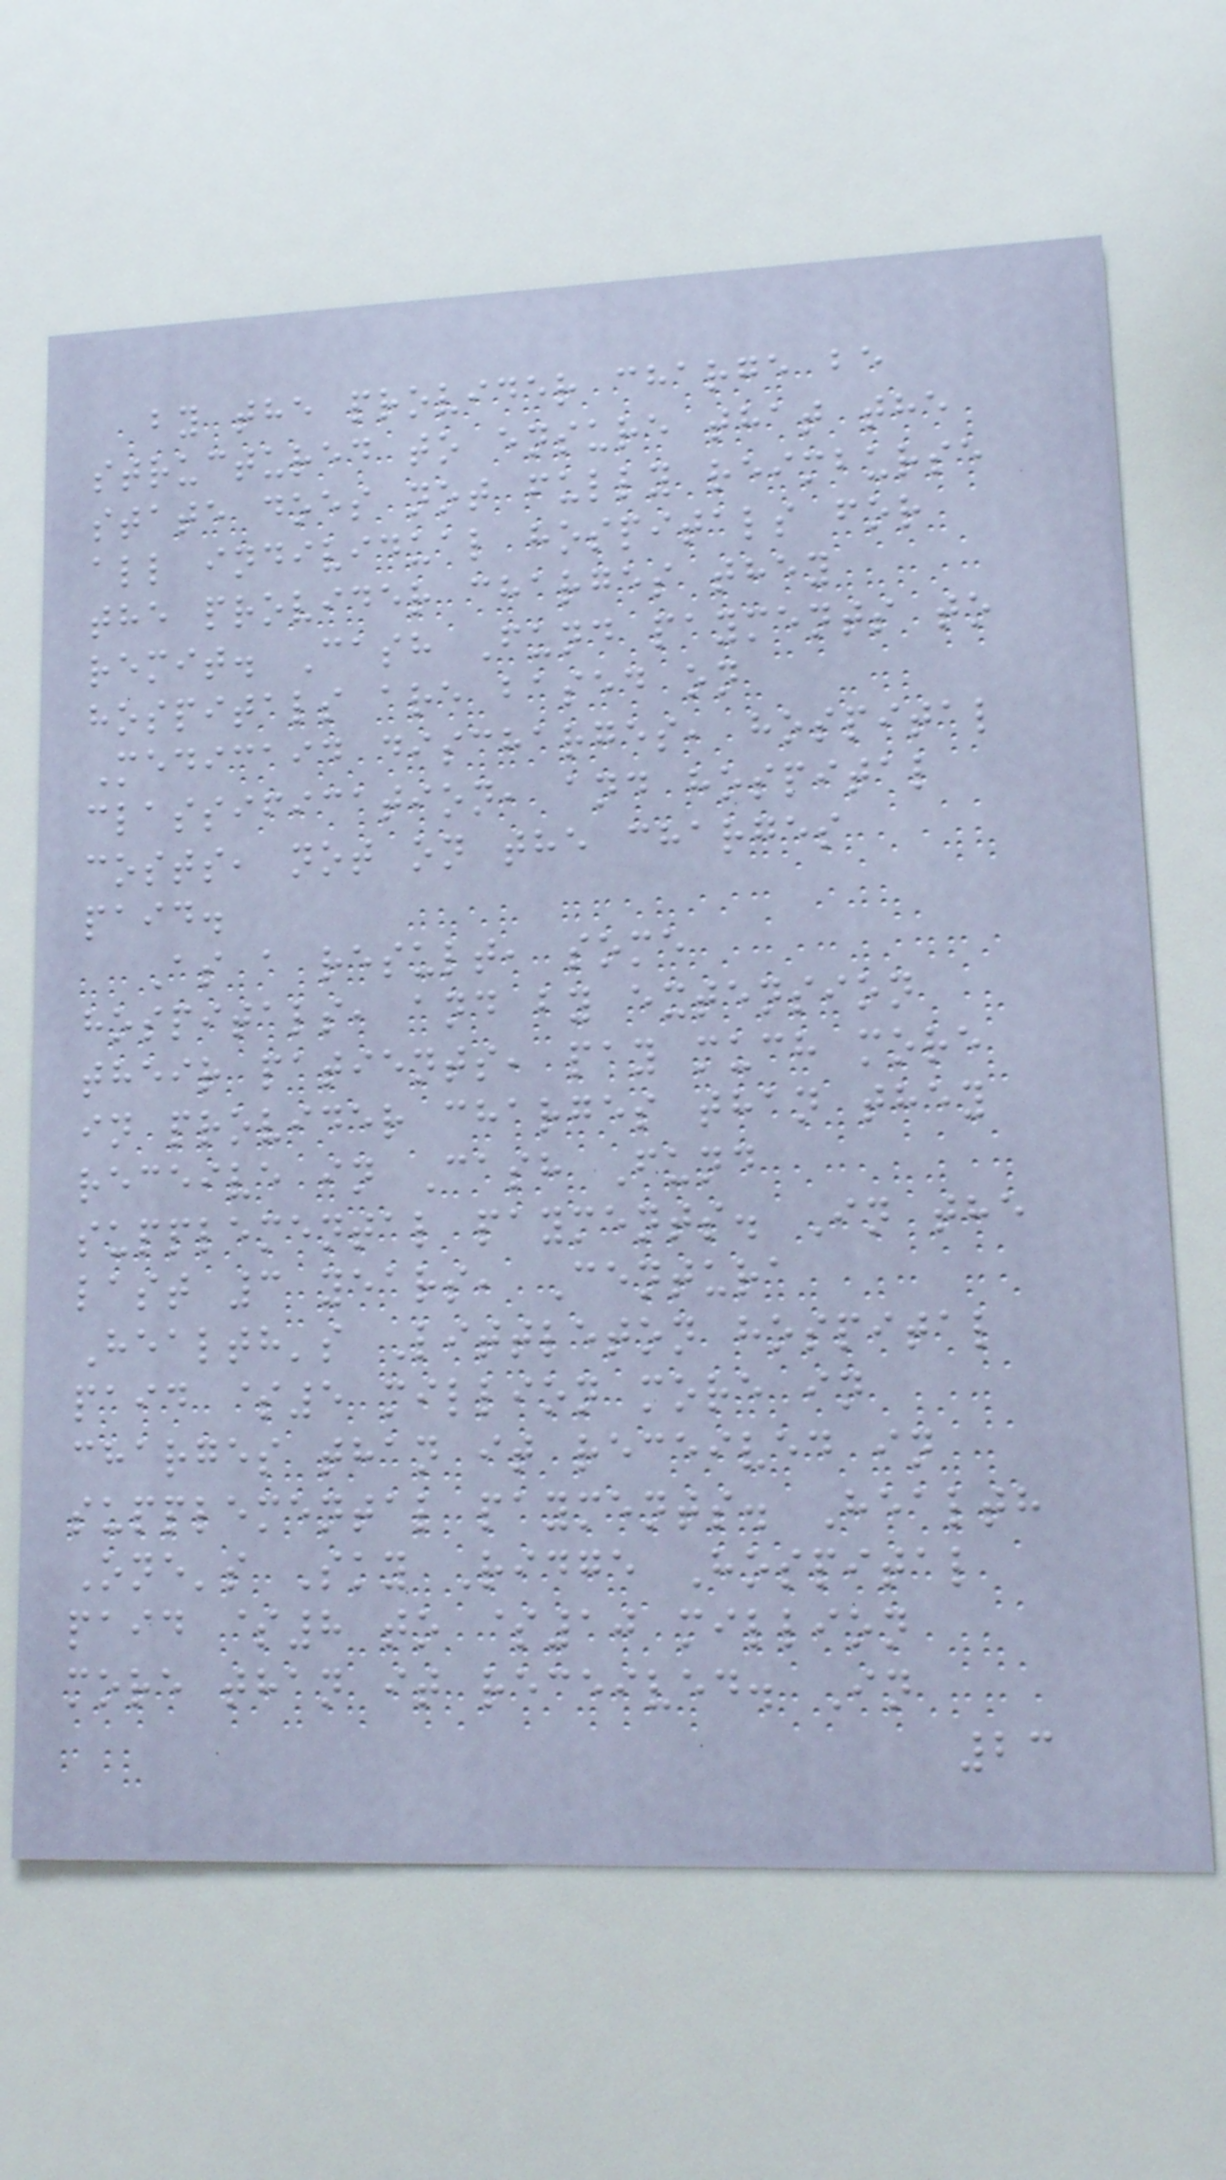by the provider charge be
structured to ensure that the
state does not fully reimburse
all individual hospitals for
the provider charges they
remit. Cash Fund payments to
hospitals are based on
Medicaid discharges, hospital
classification, and hospital
costs, not on the charges
paid.
As a result, some
hospitals, and by extension
their patients, pay much more
in provider charges than they
receive in Cash Fund
supplemental payments. In the
last 3 years, Centura
Health's Littleton hospital
paid $5 million more in
charges than it received in
supplemental payments. Health
One's Sky Ridge Hospital
paid $8 to $10 million
more than it received. In
23
